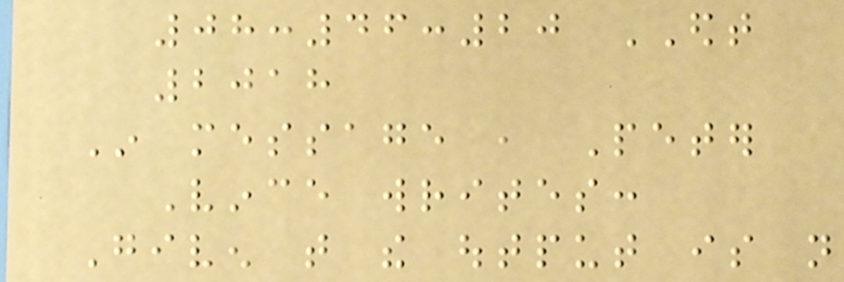08:46:20 EDT
2018
In message , Peter
Vince writes:
Given that the output is not
